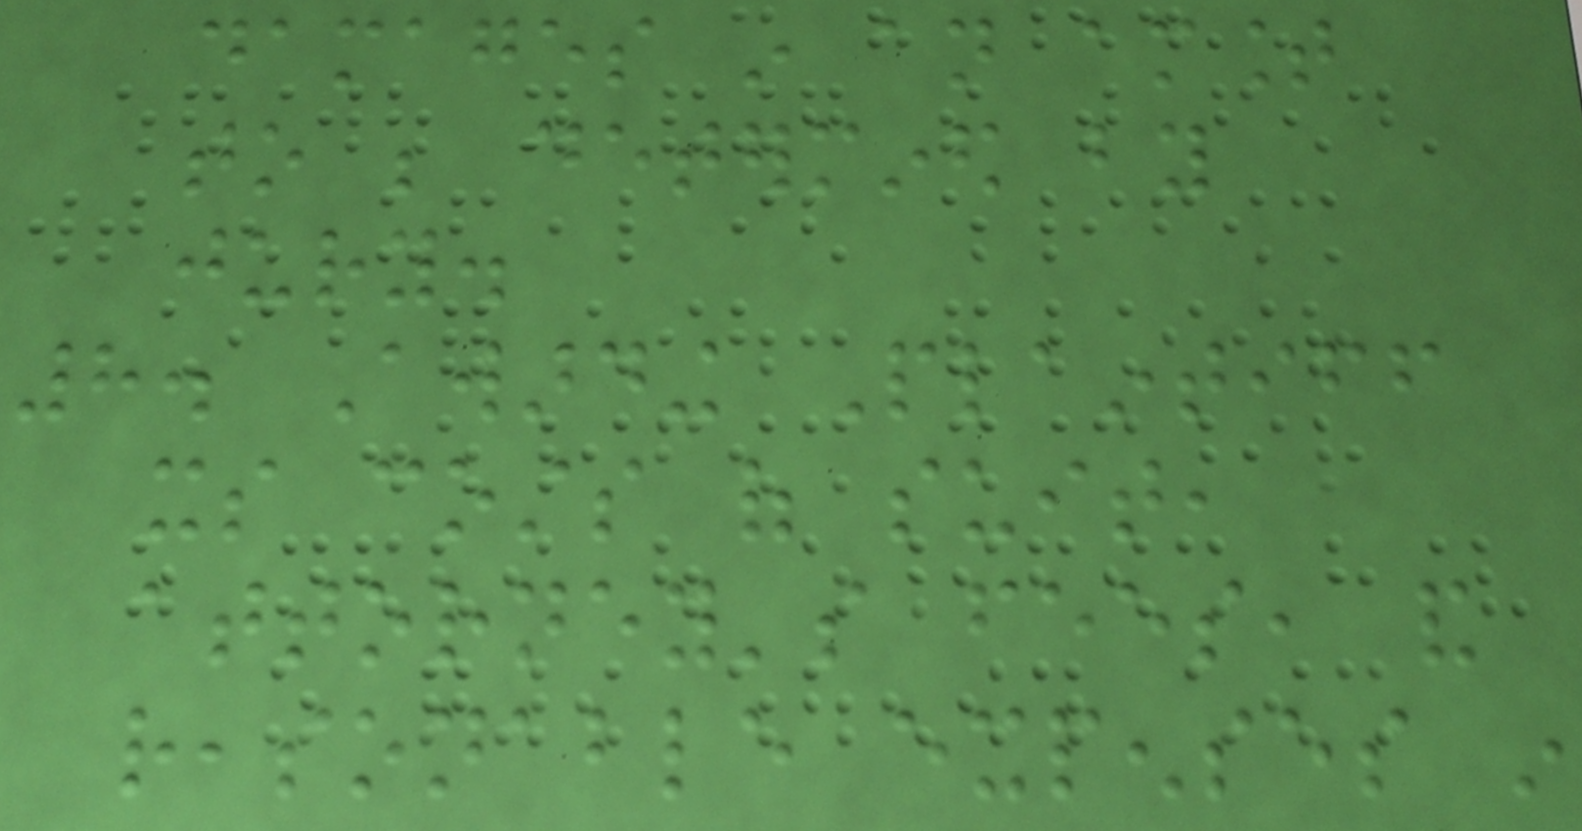damages in an amount
to be determined by
jury.
8. Awarding Plaintiff
its costs of suit,
attorney's fees, and
reasonable expenses in
